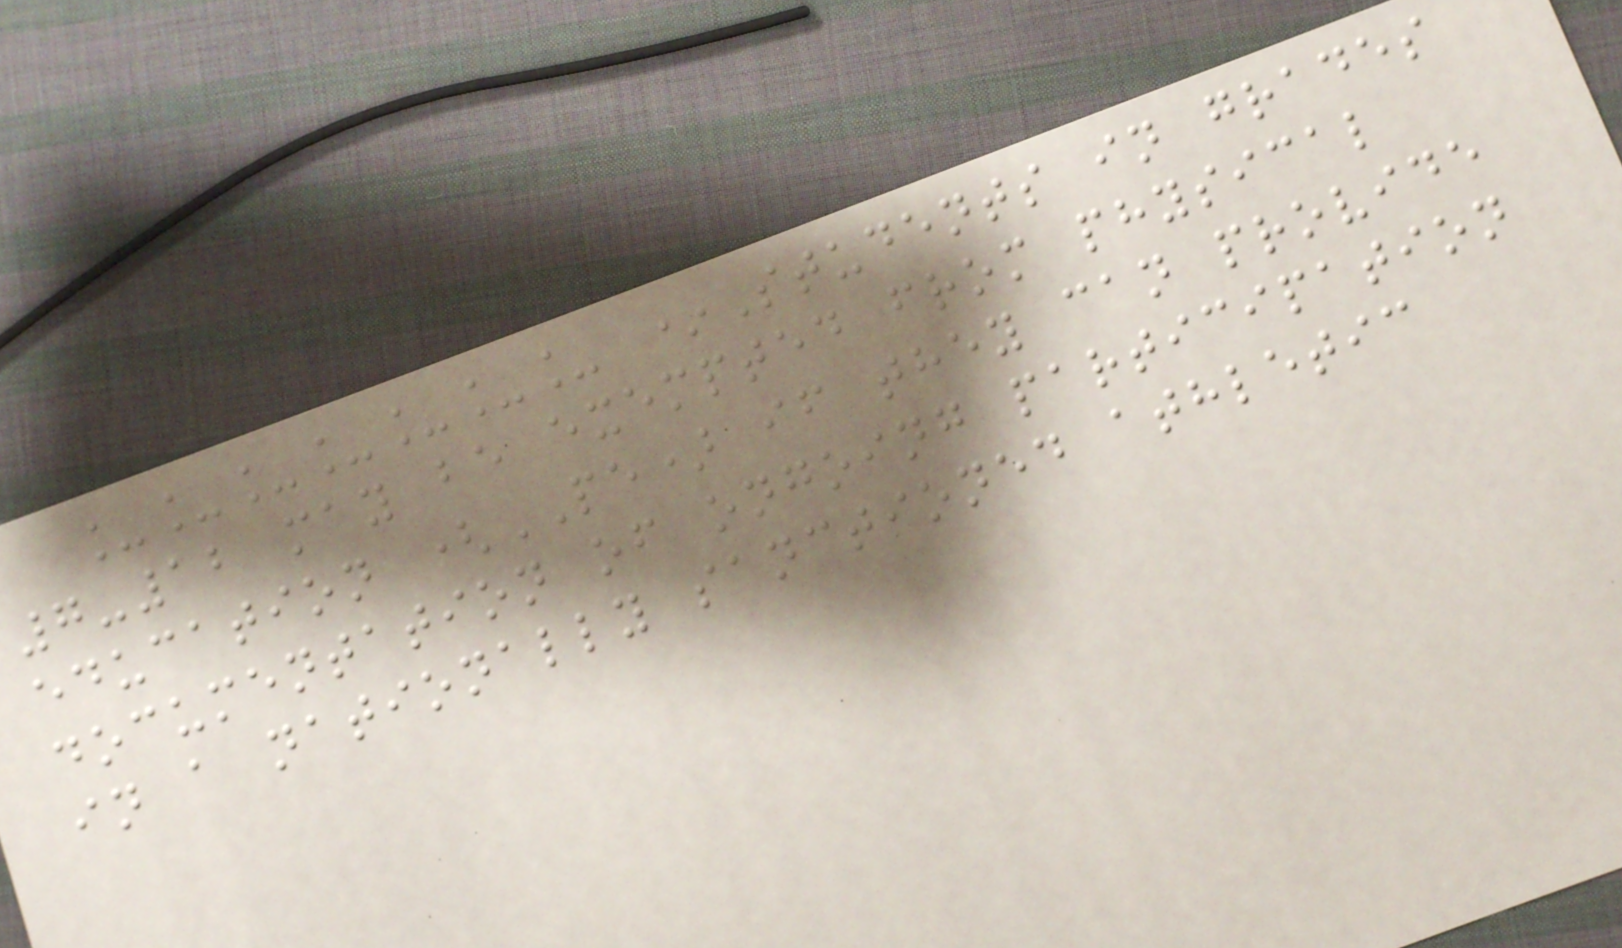_______ *Students in grades
7-12 may be exempted from physical
education (PE) if they can provide
documentation of ongoing participation
in a nationally sanctioned athletic
